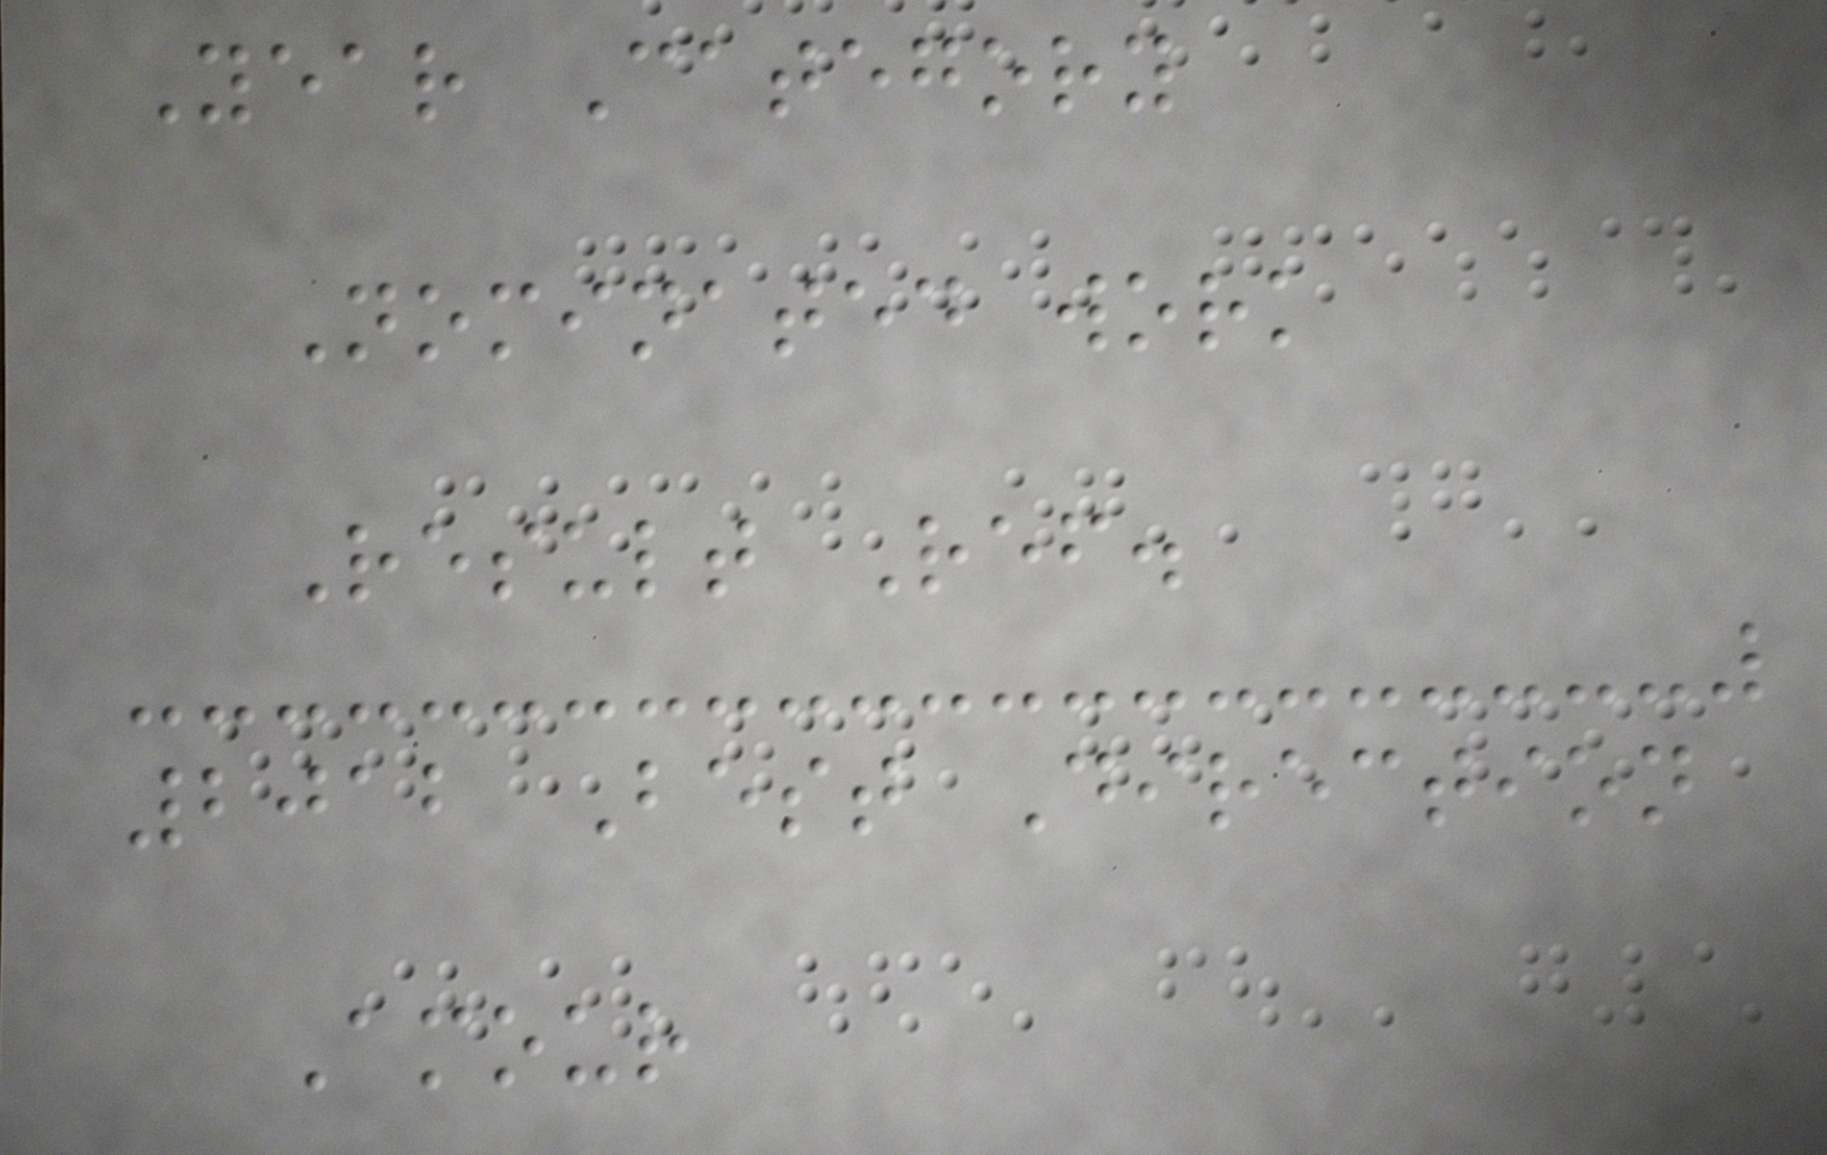Year Category
Nominated work
Result Ref.
2012 Best Direction
Amour
